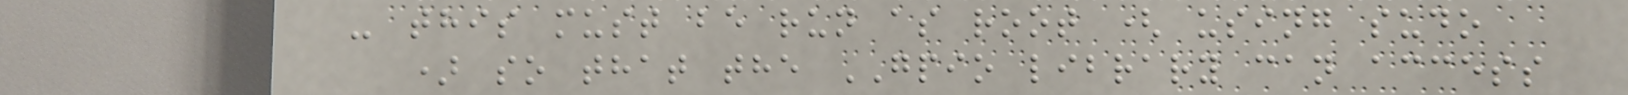- this must be run as root ( using sudo
) so that the GPIO library can access
